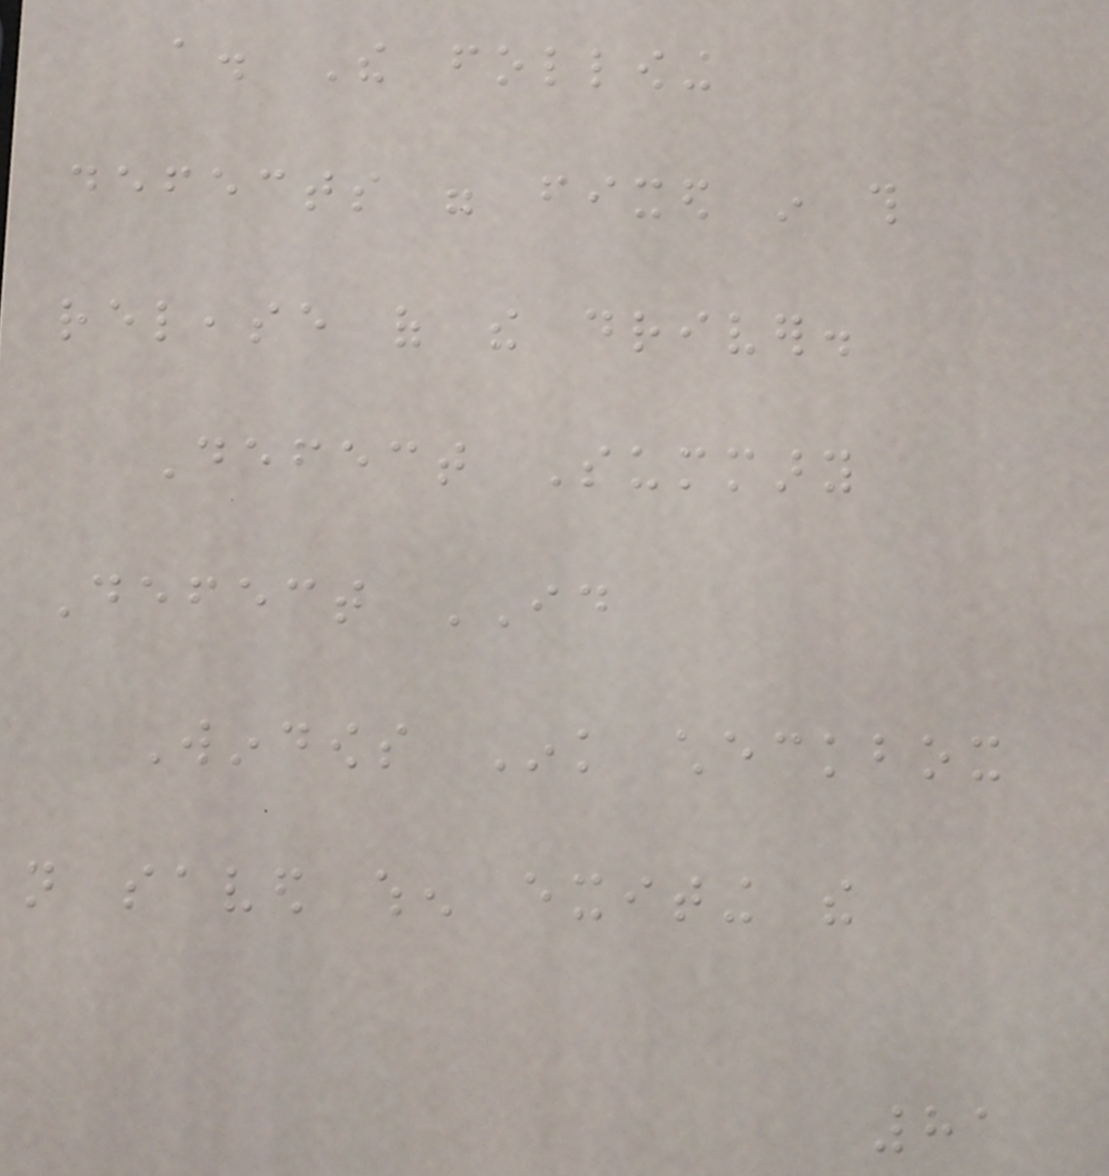a. The following
defects were fixed in this
release of the driver.
Defect Summary
Defect ID
Windows Ink checkbox
not saved when exiting the
81
